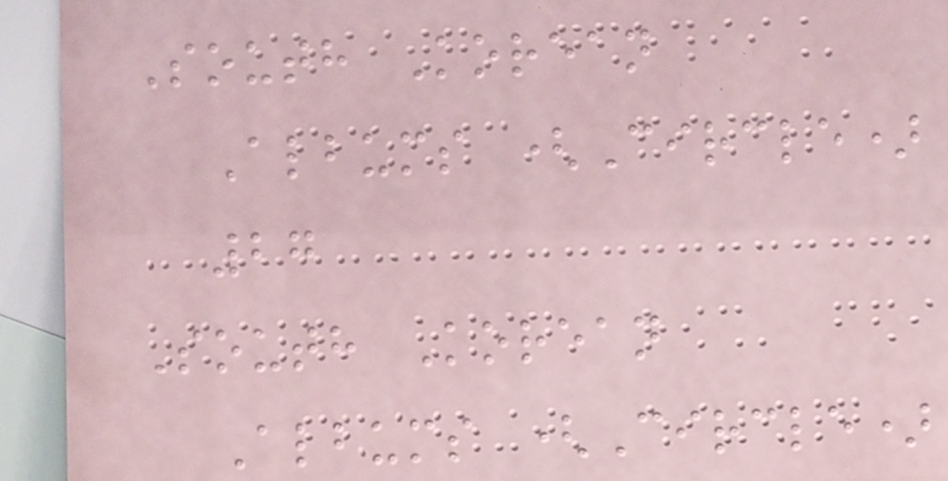South Korean
Albums (Circle)
27
South Korean
Albums (Circle)
